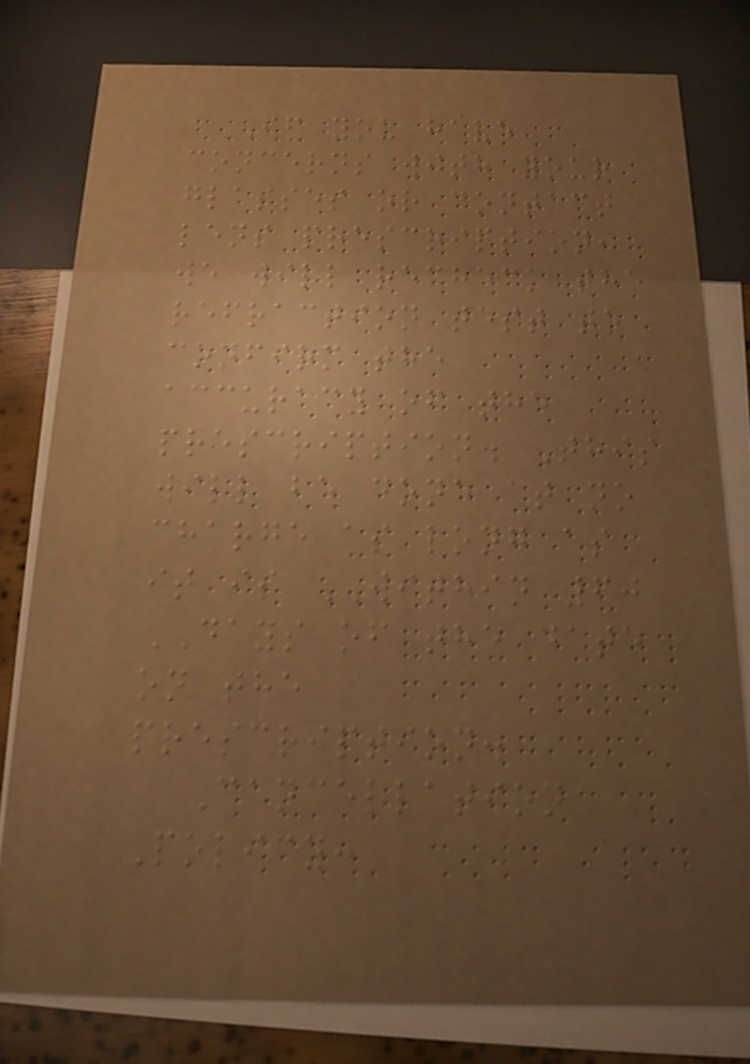If you have
concerns with your
glasses or contact
lens prescription,
we will recheck the
refraction test to
confirm the
accuracy of the
prescription. This
will be done at no
charge as long as
it is WITHIN 60
DAYS of the date
on the
prescription.
Cancellation
Policy:
